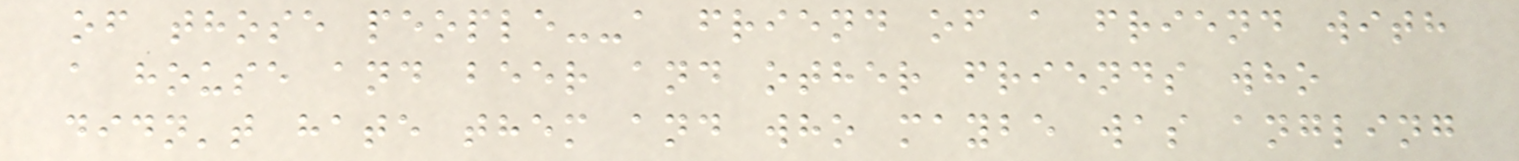of those people--a friend of a friend with
a house and beer and other friends who
didn't hate them and who maybe was angling
